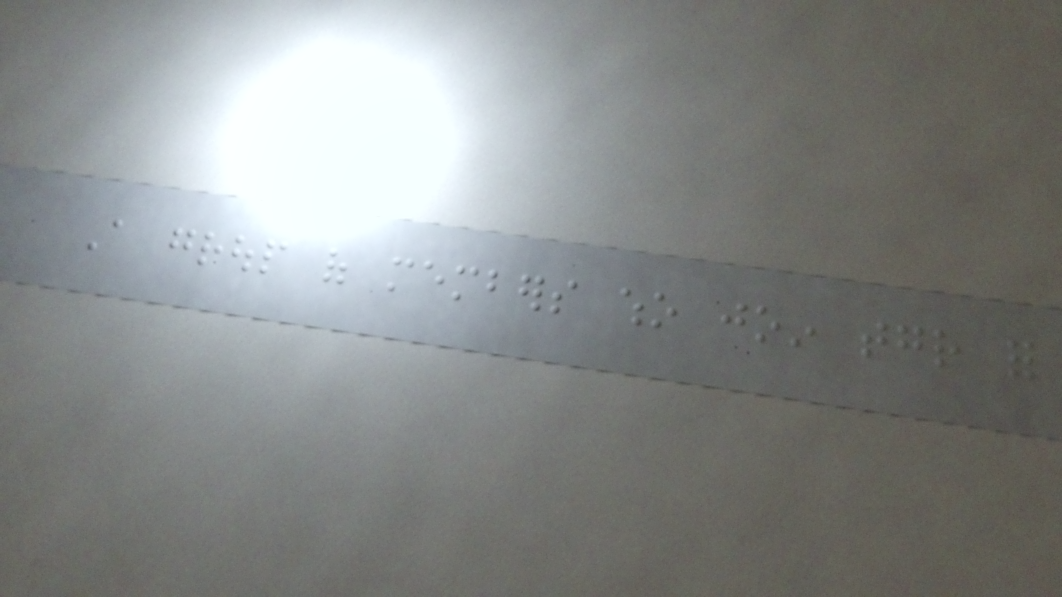A group of members who join together for
